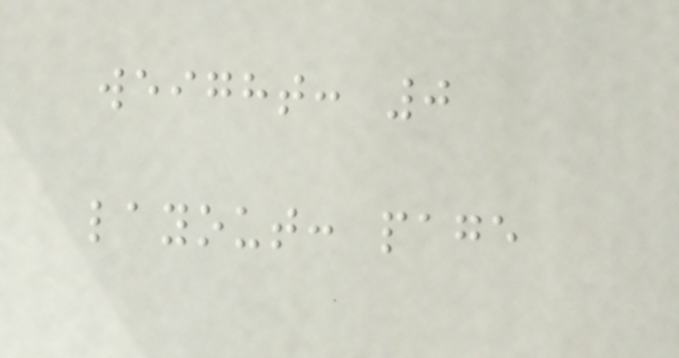weight: 0
layout: page
